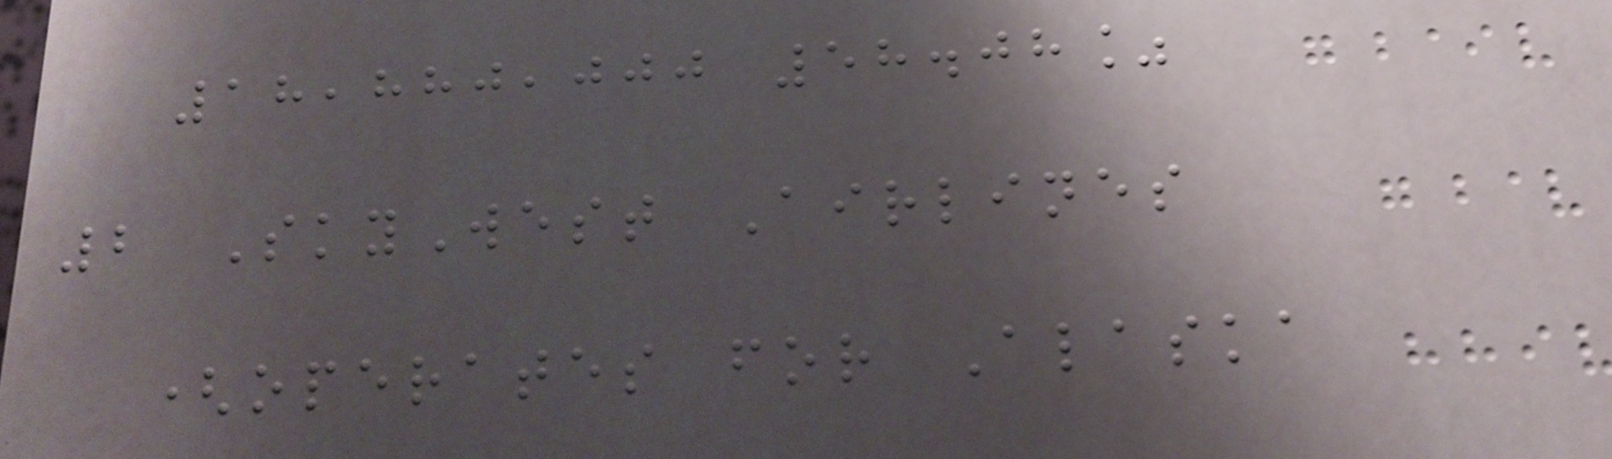18,880,000 58.08%
2 SkyWest Airlines
(operates for Alaska
